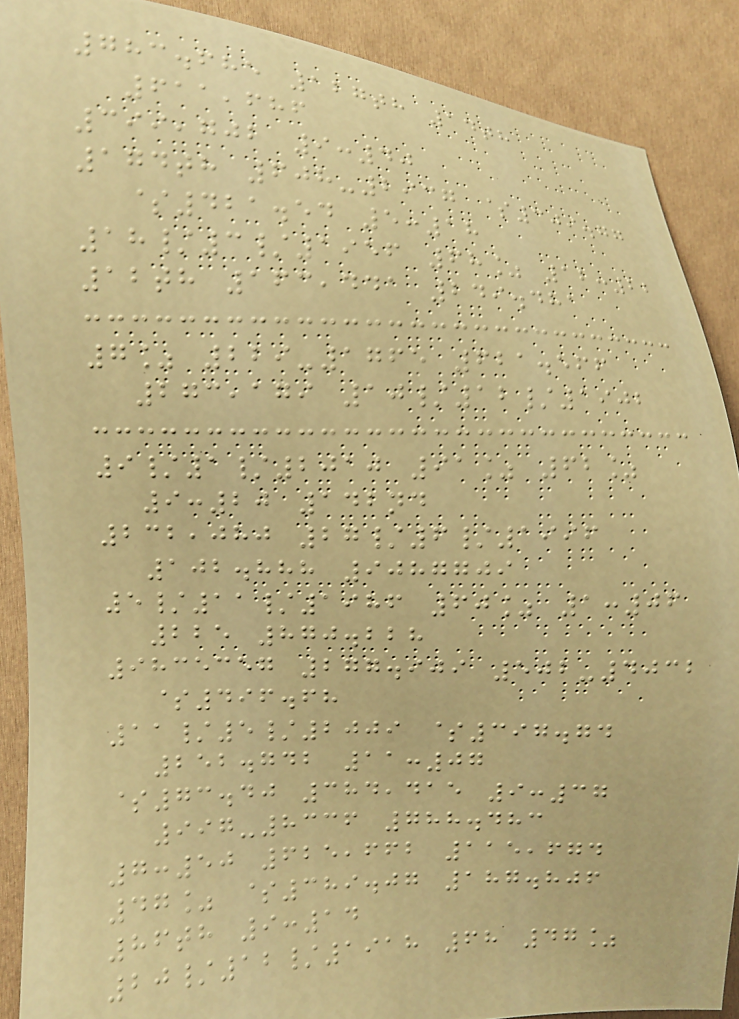783.685 127th 14th
611,686
399,702 9:40
174th 608-2937 $309.77
$421.54 5:18
18/3/1956 68% 12:22
12th 163,441 249.481
7% 229-1765 621.566
273,179 10/12/1902
9/1/2010 91% 62%
9:20 142nd
232,080 27/6/1996
102.888 9087709
5/11/1986 60% 1:06
225 870.228
9835357 277.909 502-4032
$496.68
11/5/2009 $397.74
252.742 11:07
$73.40 384,415 9:37
997-8336 788.483
7:50 625,662 115,674
47% $389.07 187.806
86th 9:14
20/12/1918 68 47%
